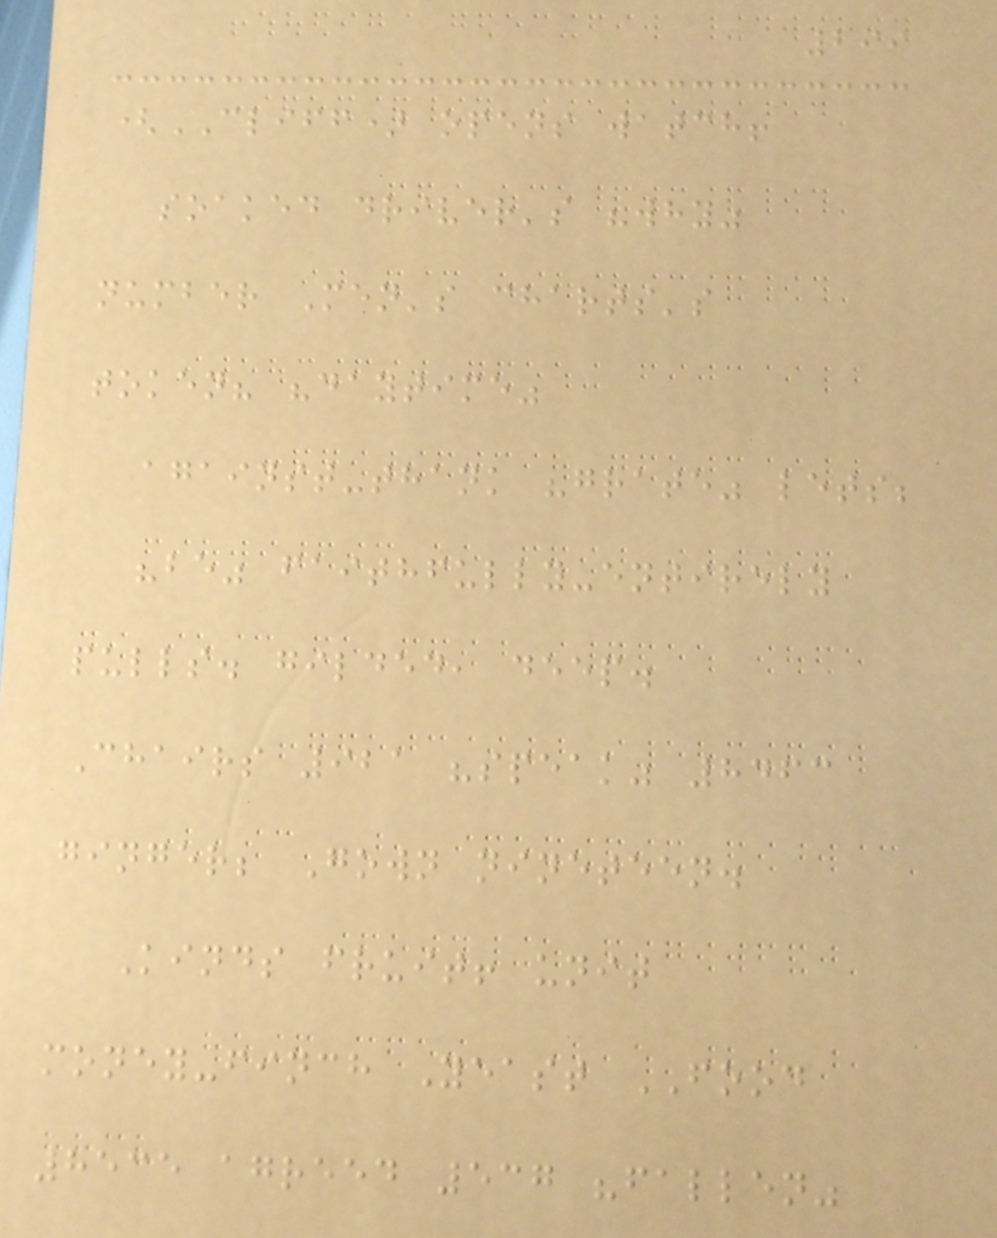299
(CLIFF) opens watch!
soaked driver's "why"
number Men's charts's
token? "daytime"
against-thank "grate" lets;
"be" faithfully-entirely
pulls. gilded, deep.
Chairs 921 "speak" 8463
ginger; Gown nineteen.
Kinds fruit! unit
money-finch Yeast FOOD
8535 agreed 537 "fallen"
